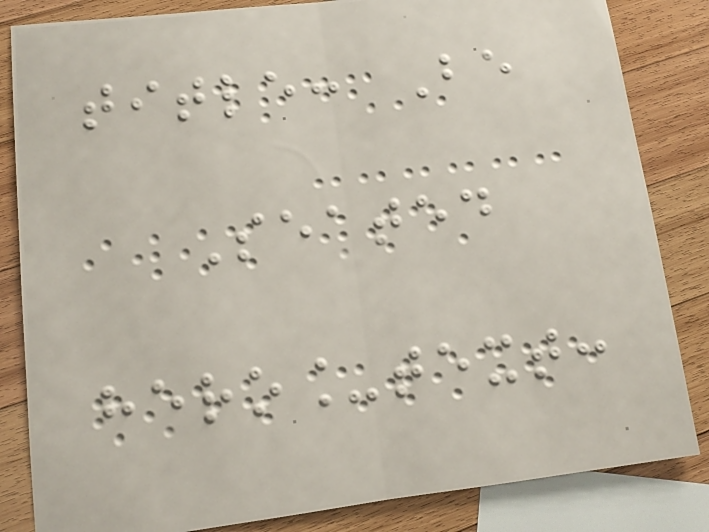title: Be
Seated
hero_text:
